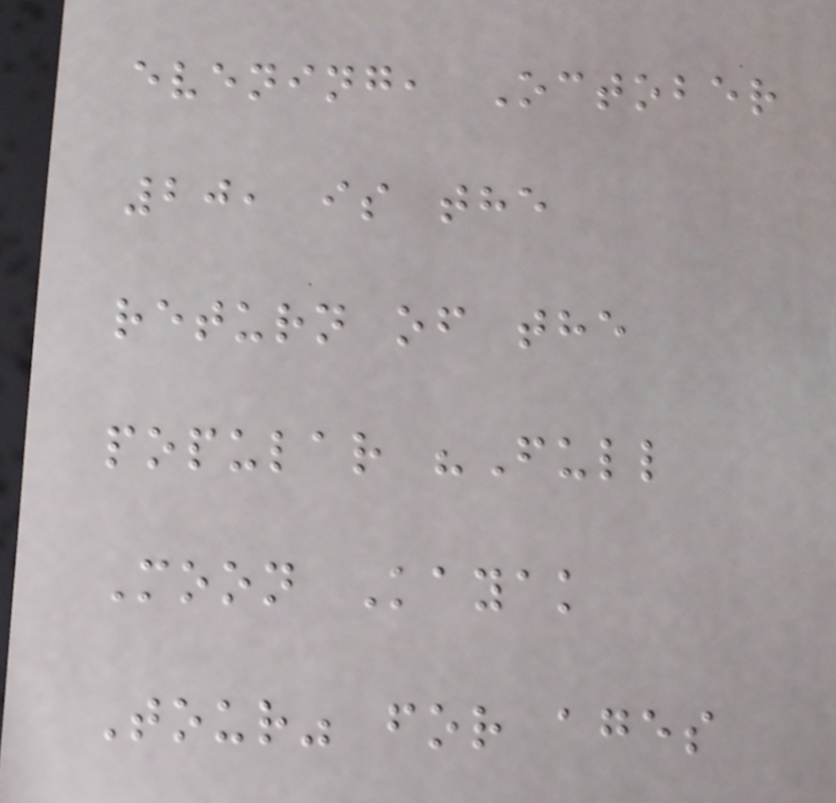evening, October
20, is the
return of the
popular "Full
Moon Kayak
Tour" for ages
